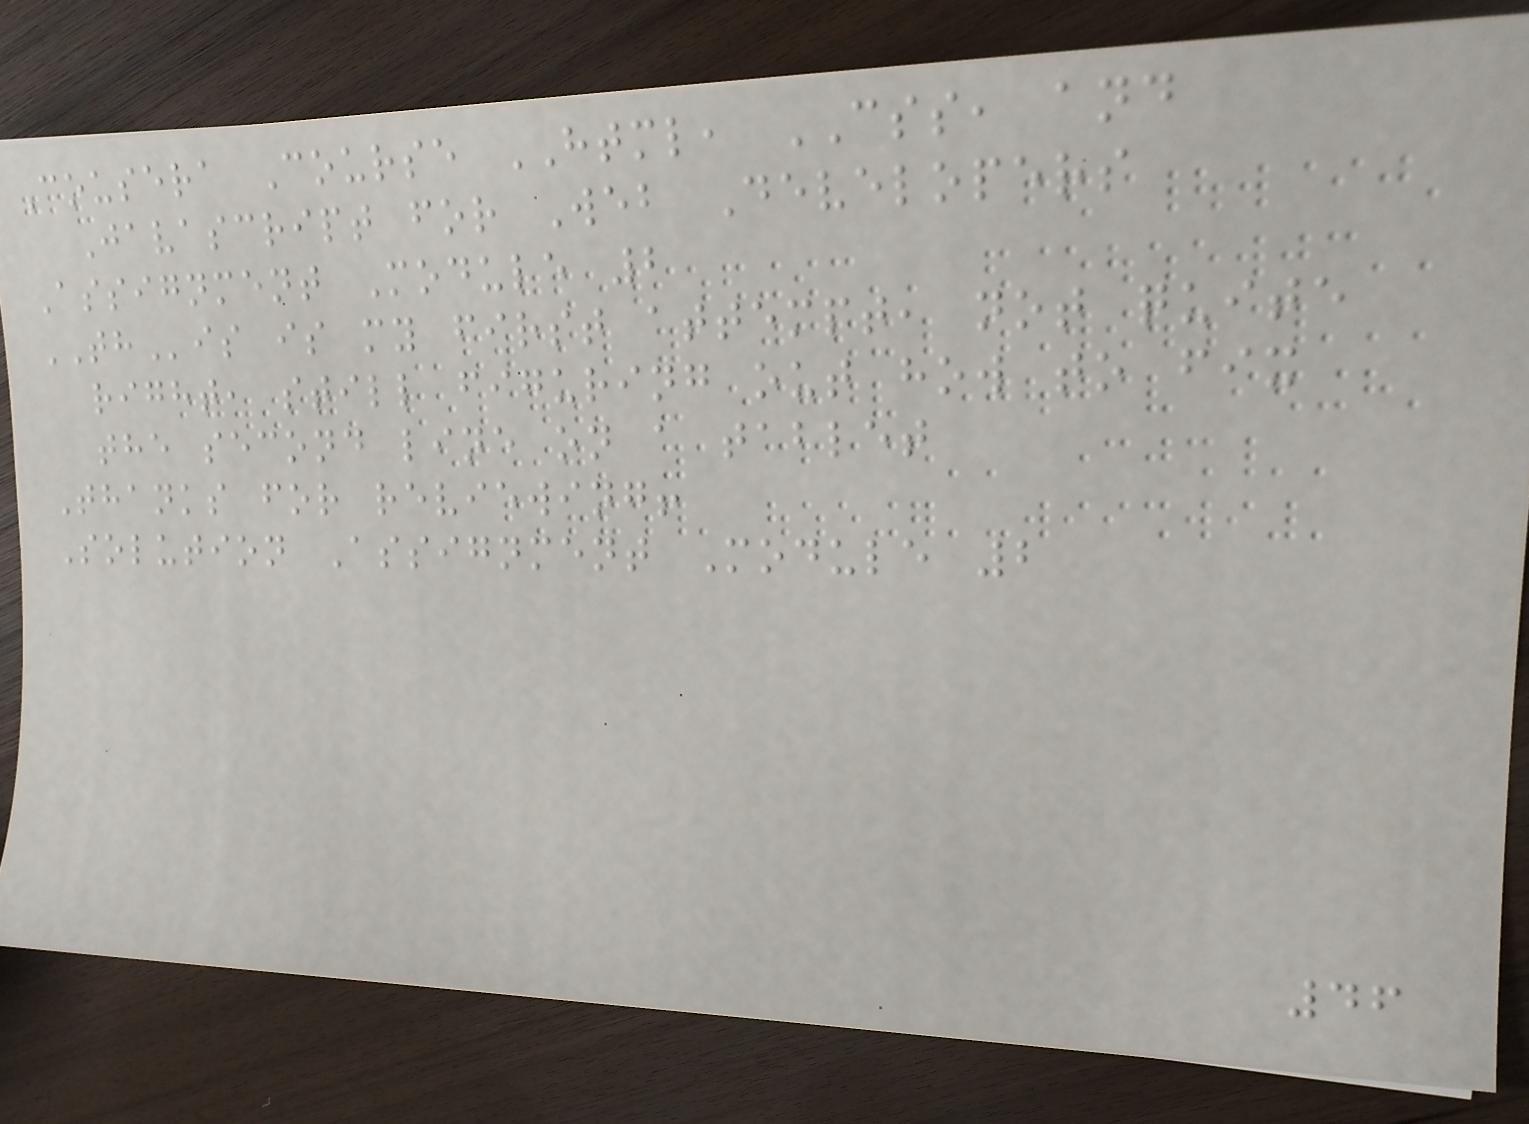Cousera Course HTML, CSS, and
Javascript for Web Developers
Assignment Module 2
THis is my first attempt, not quite
right, still figuring out how to fix
the second line on a tablet
Thanks for reviewing!
Solution Assignment Module 2
46
